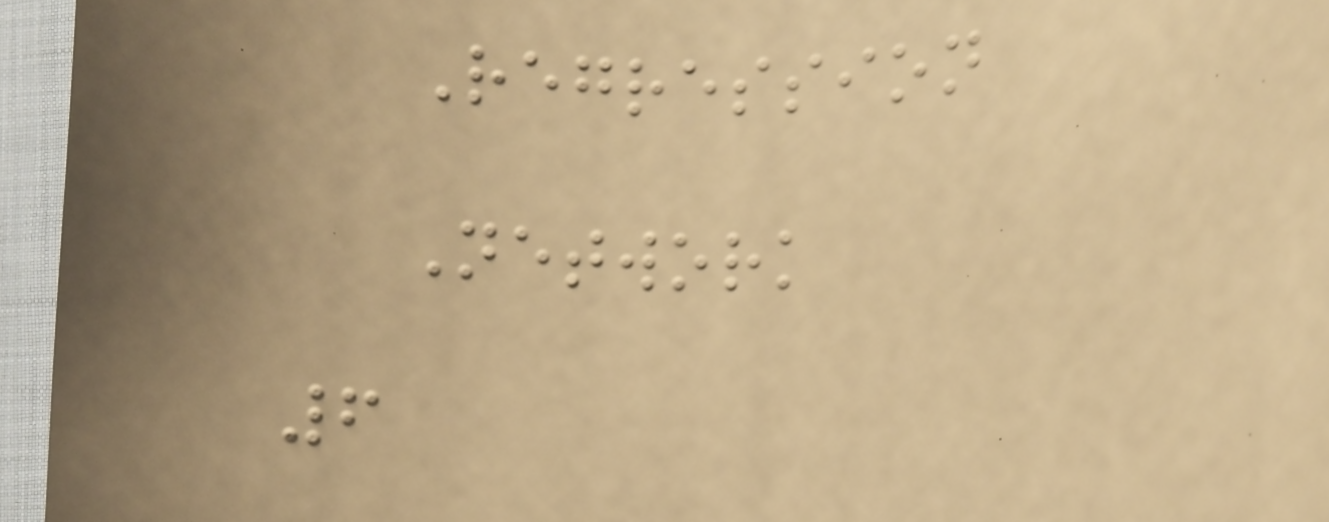Regression
Network
6
